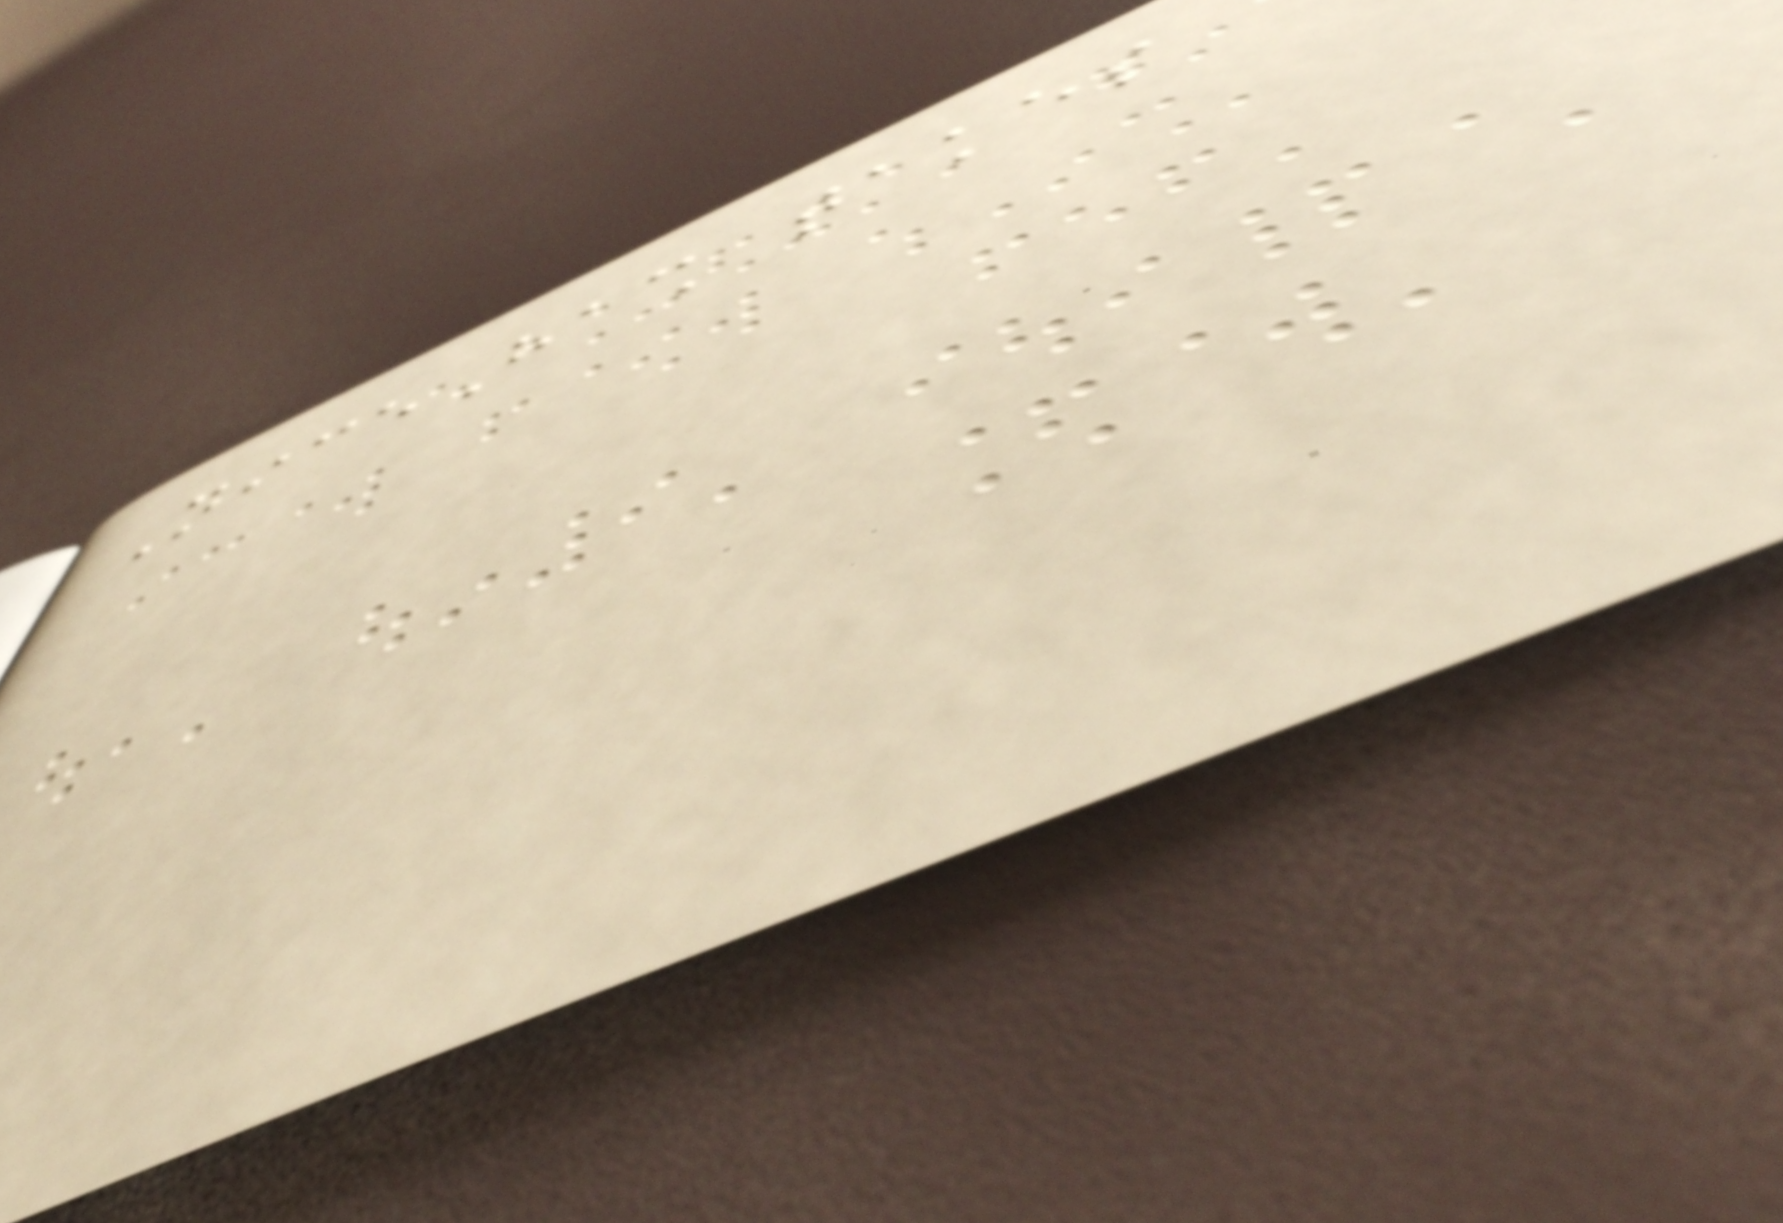NiceHash takes
